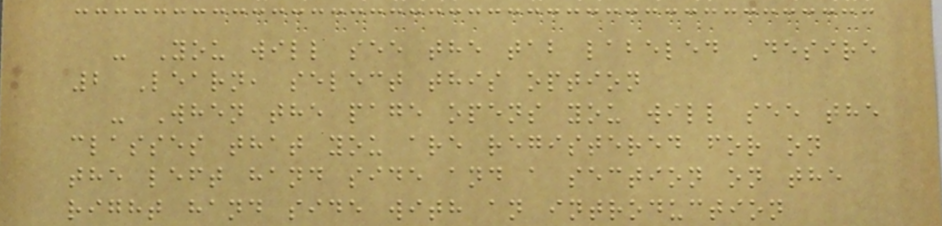- You will see the tab labeled Desire
2 Learn, select this option
- When the page opens you will see the
classes that you are registered for on
the left hand side and a section on the
right hand side with an introduction
